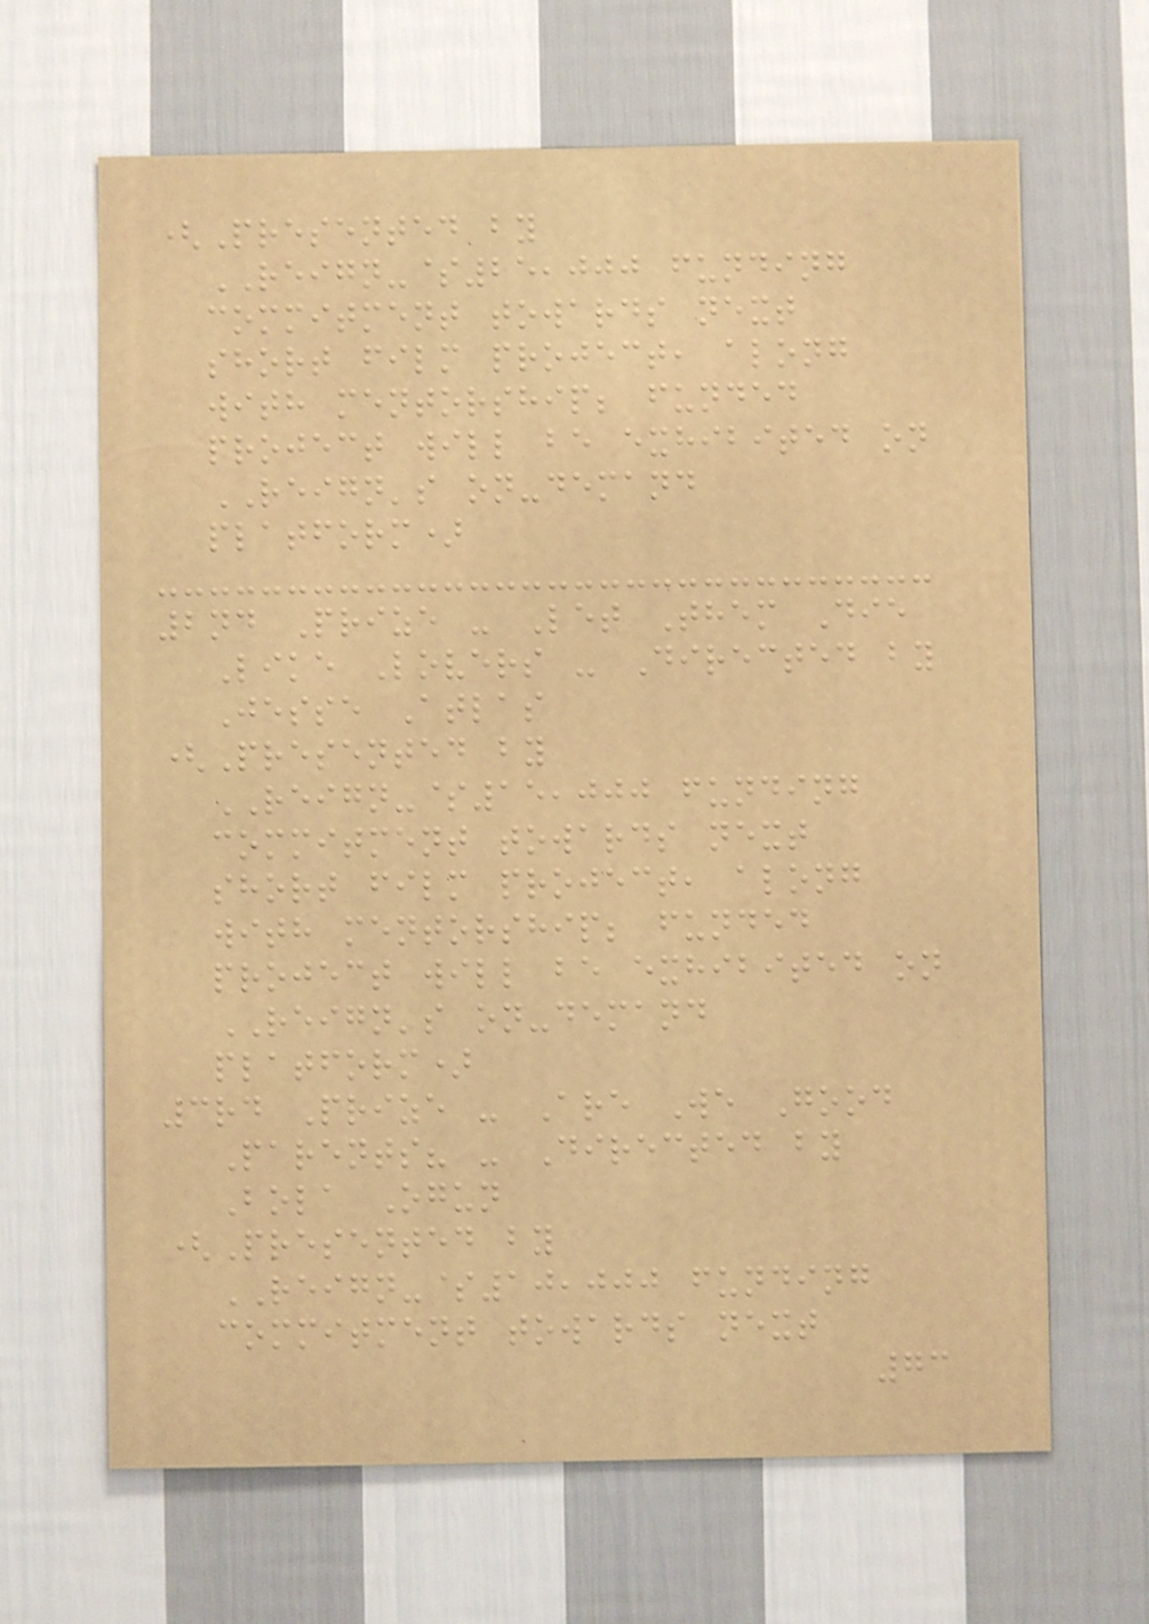(Presented by
REIGN-$25,000 funding
commitment towards next
short film project, along
with mentorship; funded
project will be exhibited on
REIGN's on-demand
platform)
2nd Prize - Let Them Die
Like Lovers - Directed by
Jesse Atlas
(Presented by
REIGN-$15,000 funding
commitment towards next
short film project, along
with mentorship; funded
project will be exhibited on
REIGN's on-demand
platform)
3rd Prize - Are We Good
Parents? - Directed by
Bola Ogun
(Presented by
REIGN-$10,000 funding
commitment towards next
73
